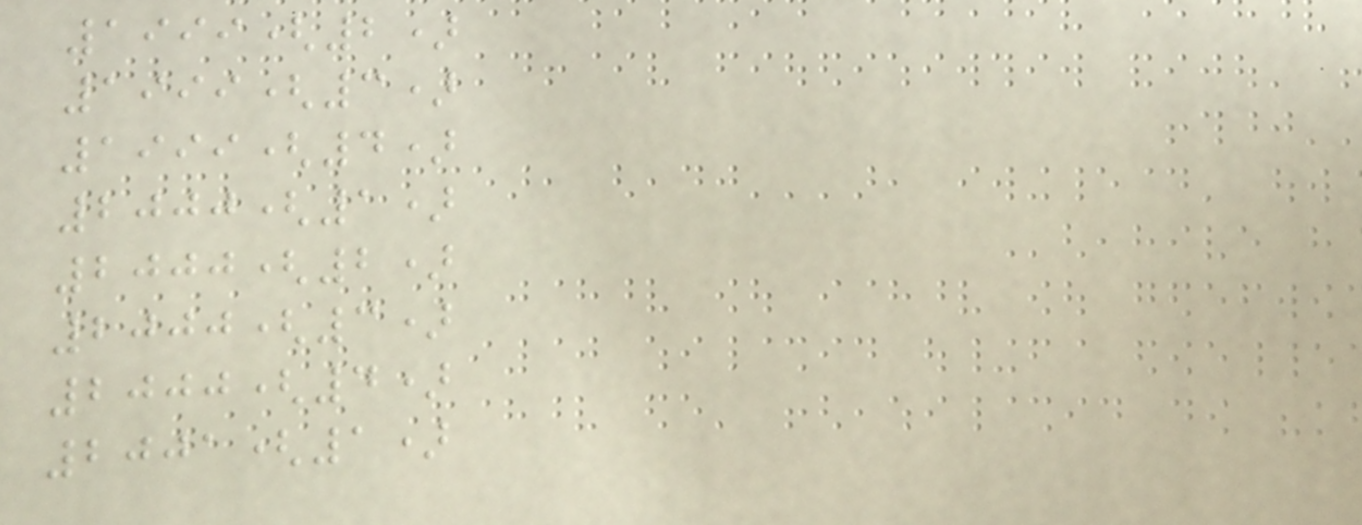1999(2)
1999(3)
1999(4)
2000(1)
2000(2)
2000(3)
2000(4)
2001(1)
